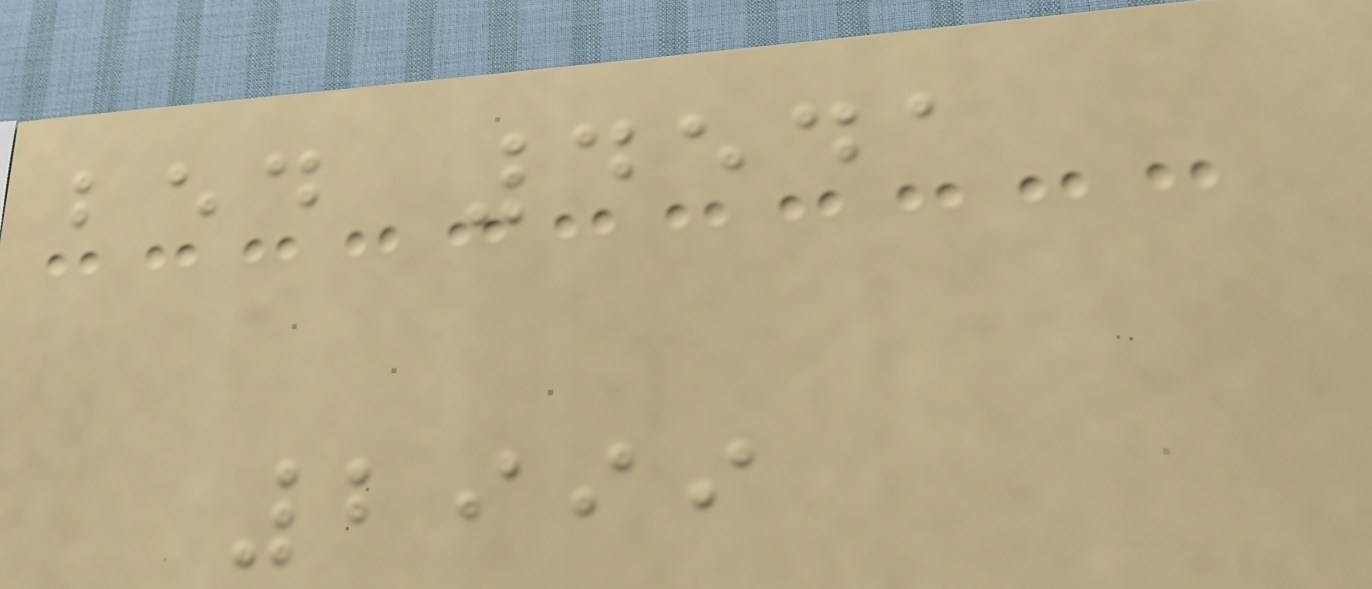bed 4541
2999
